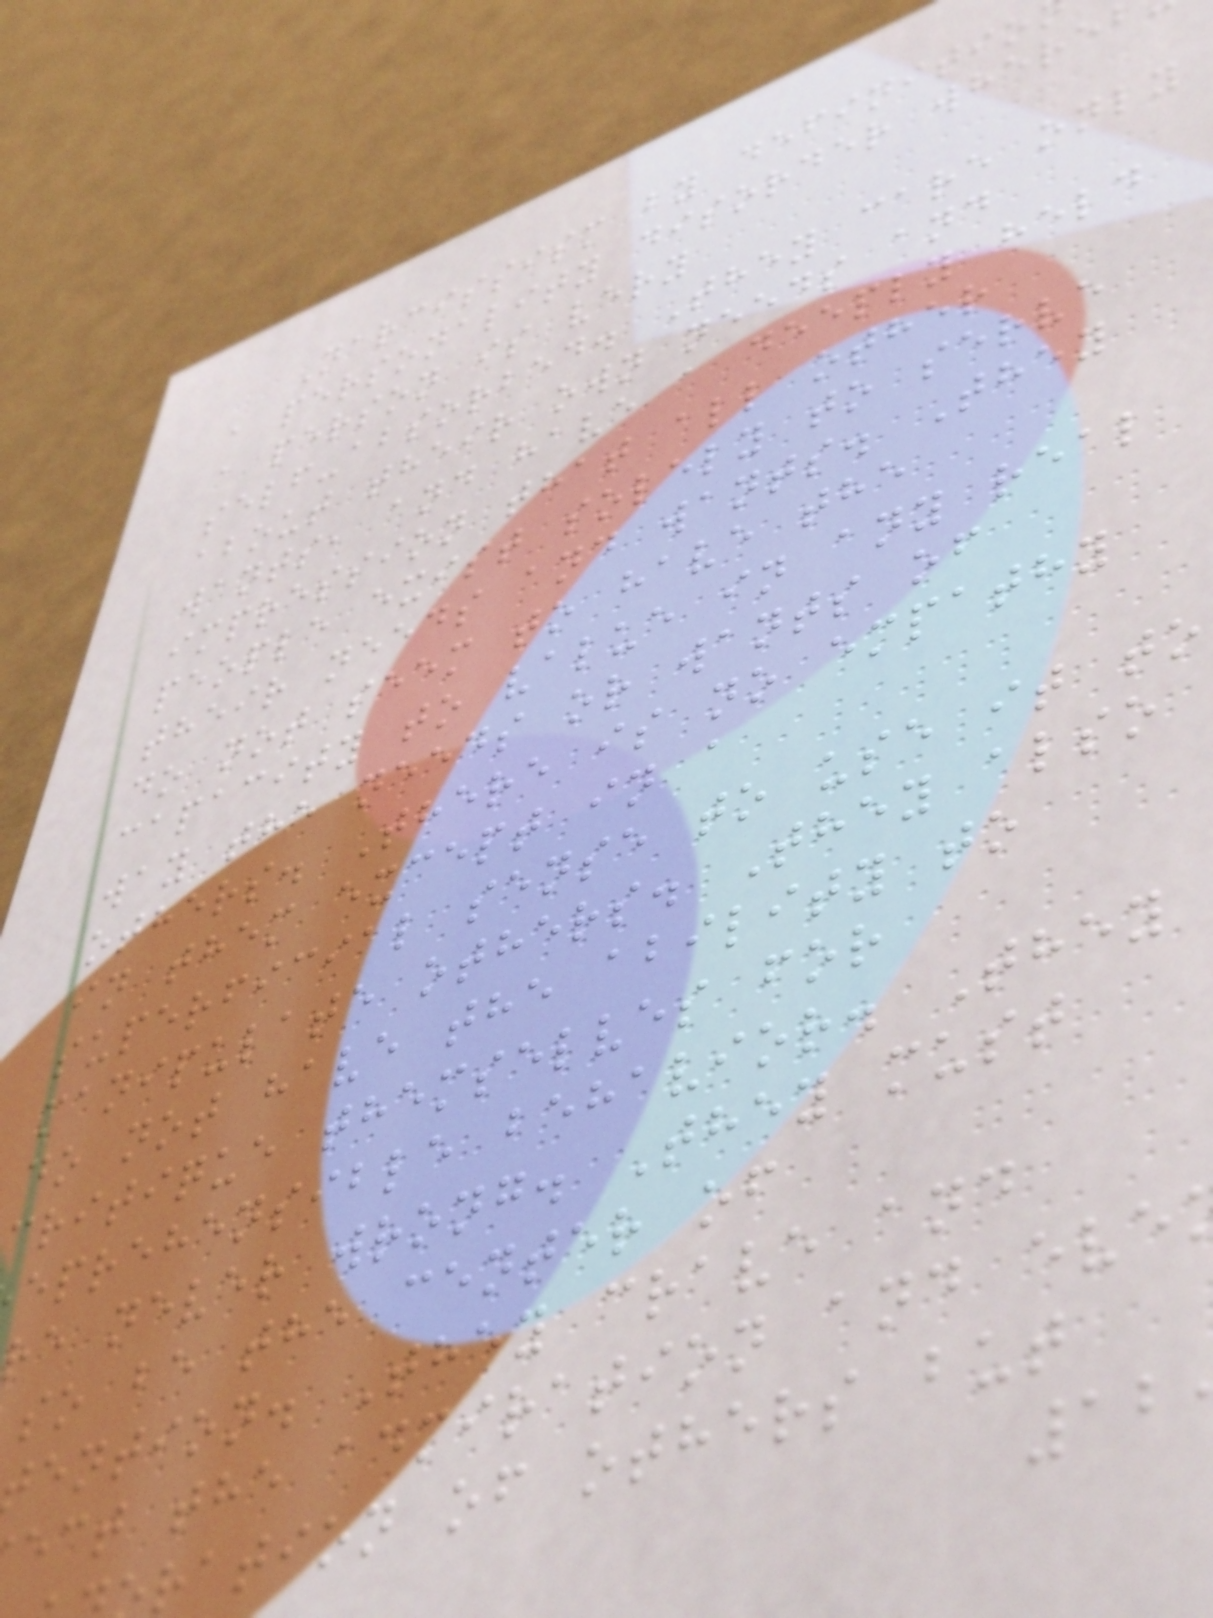Narcissism by definitio
a personality disorder where
a person is very
self-absorbed. They care only
about their own needs and
wants, and have a deeply held
impression that all other
people exist solely to serve
their needs and wants. They
do not seem to have the
capacity to value in any real
way the needs or wants of
others. There is no empathy
in them except in a
superficial sense to use it to
manipulate others. They also
do not have the ability to
critique themselves for
eprehensible behavior. They
re never wrong. They must
so be the center of
ention. They crave and
ect the admiration and eve
ration of others but
